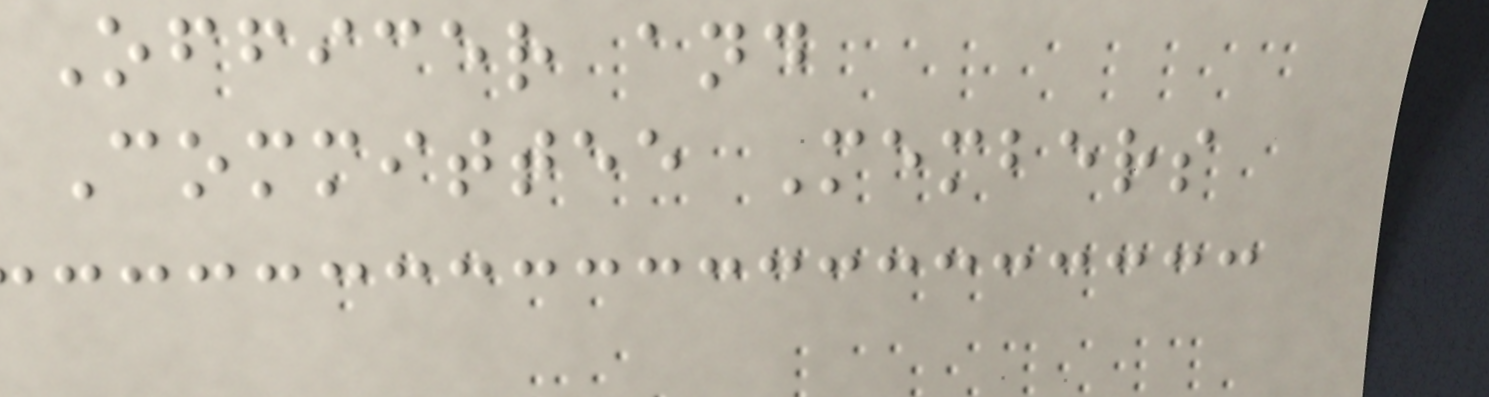Officer and
Committee Members
